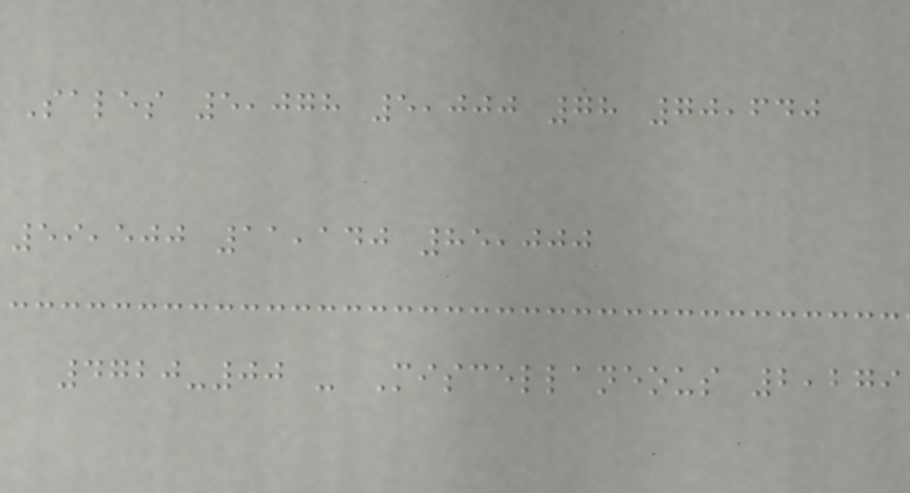Sales 5,078 5,000 78 70,640
59,500 11,140 85,000
4720-00 - Miscellaneous 2,279
